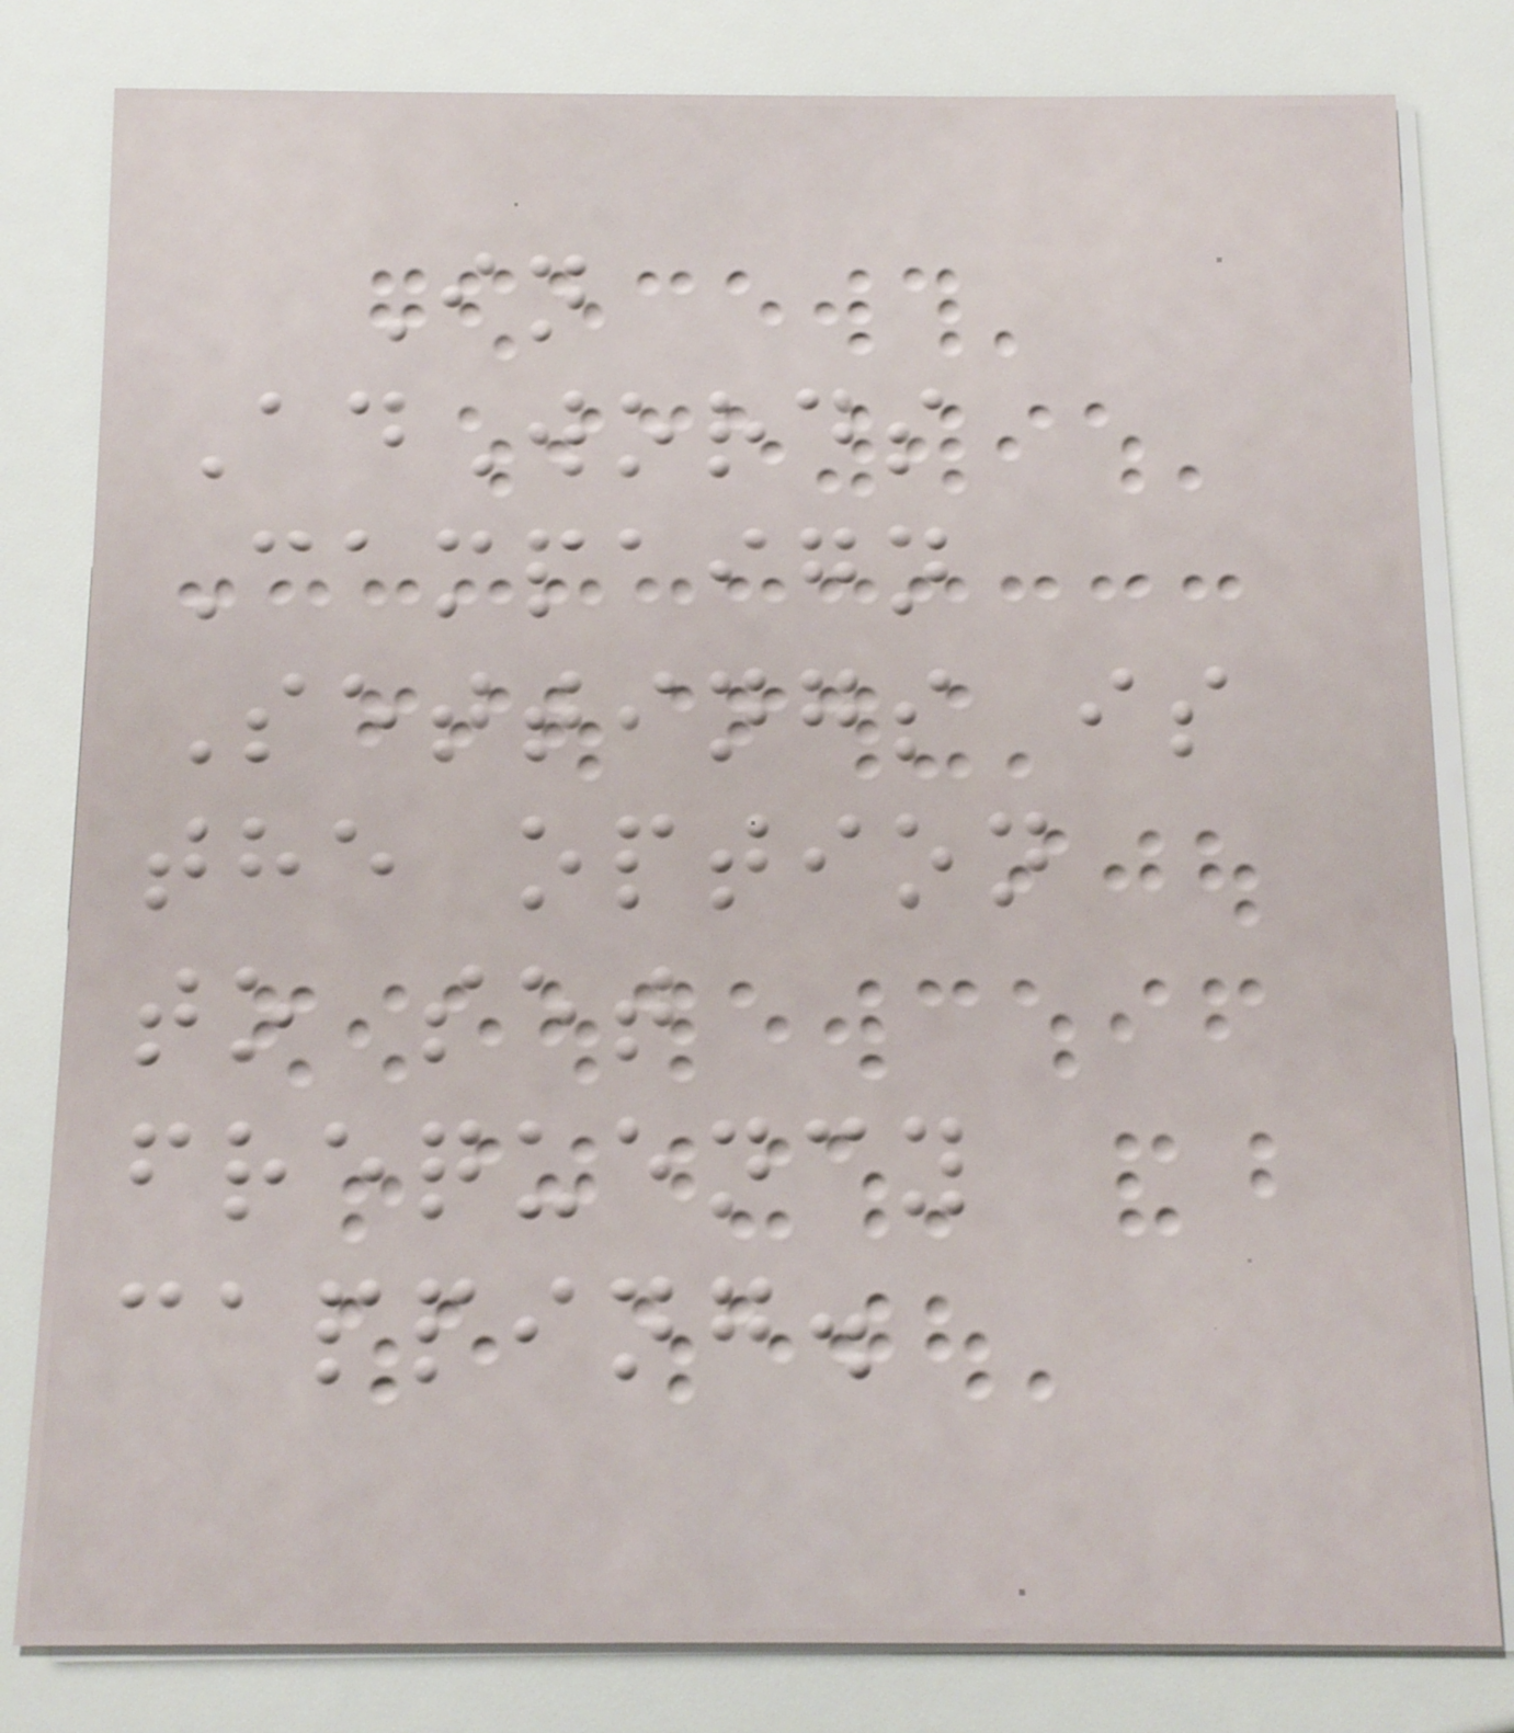In
AdWords
Campaign
Settings is
the option
to set
frequency
capping.
